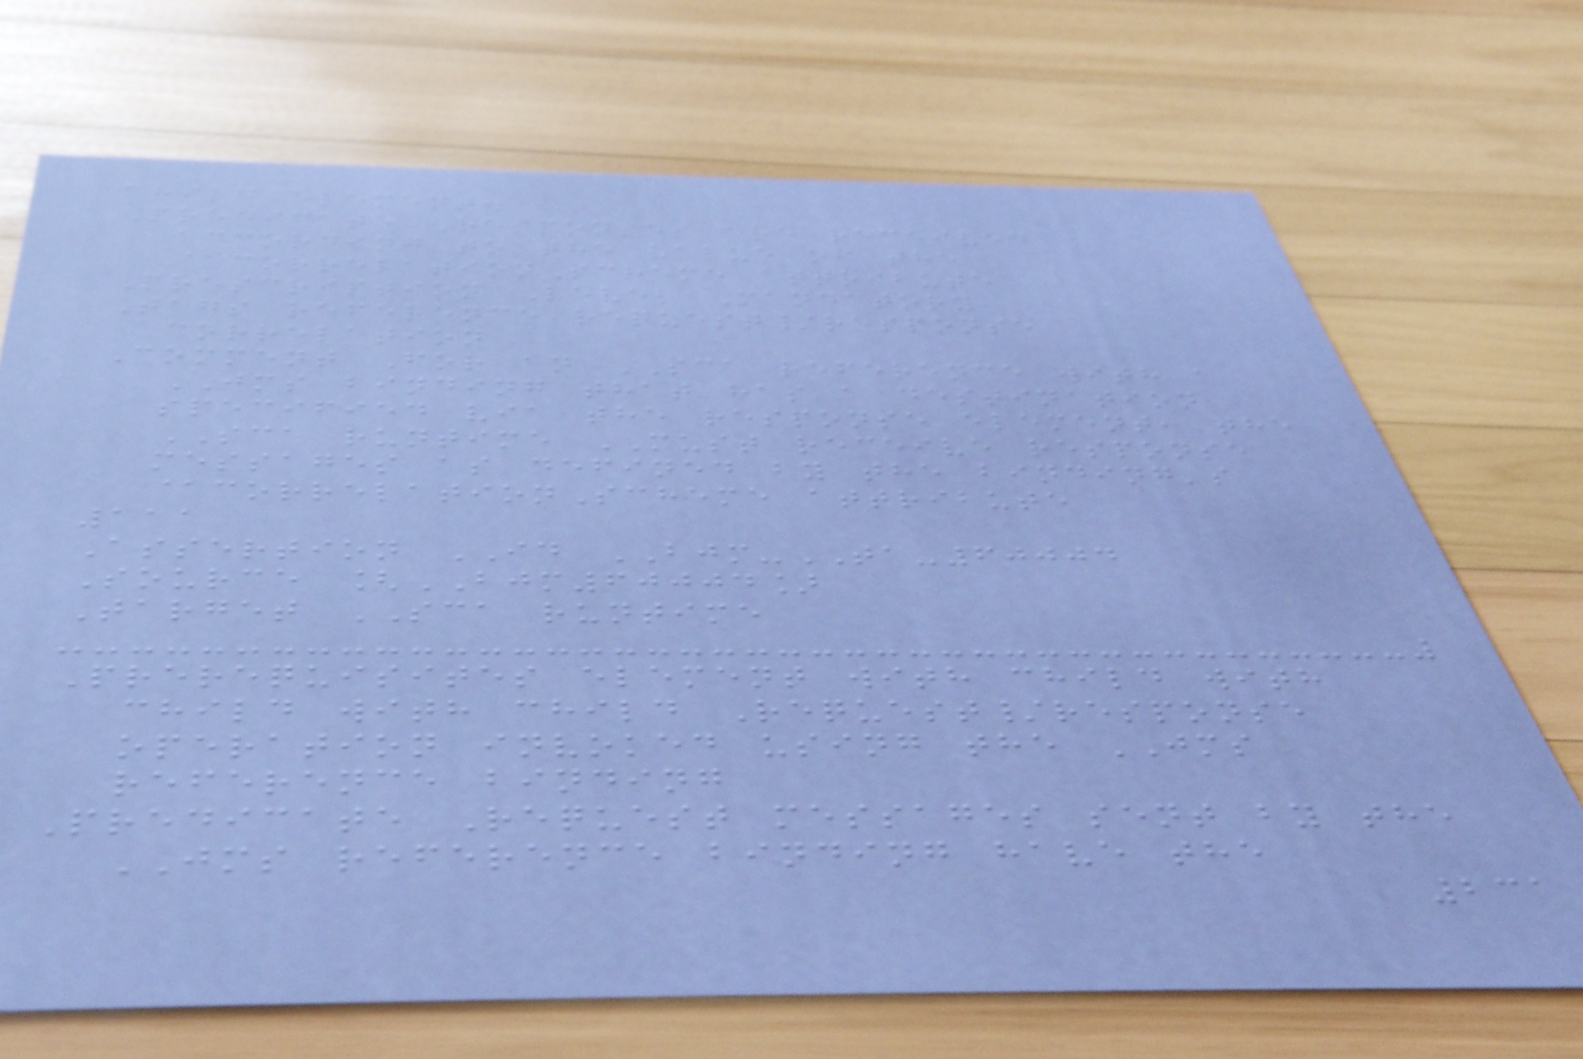child element.
Predicate Responses are received
according to the value of the
@correlationScheme attribute
Prescription Level Mandatory
Tags reference request/response
correlation
Comment For an SCA reference with a
JMS binding that has a destination
specified via the response element, the
SCA runtime MUST receive response
messages as defined by the binding's
@correlationScheme attribute
111
Assertion ID BJM-TA-60004
Source [BJM60004]
Target SCA runtime
Prerequisites element with child with
child with child Request/response
operation invoked using the JMS
reference binding
Predicate Request messages sent by the
JMS reference binding have the
231
